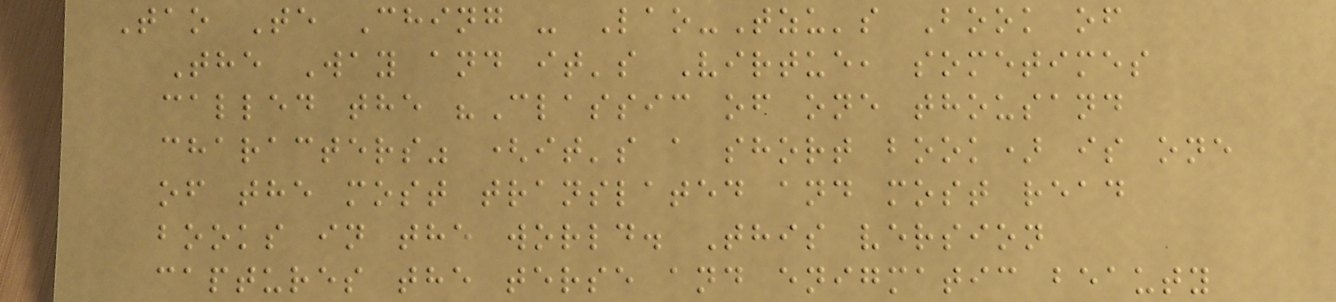Tao Te Ching - Lao-Tzu's Book of
The Way and it's Virtue, sometimes
called the "Classic of one thousand
characters" (it's a short book) is one
of the most translated and most read
books in the world. This version
captures the terse and enigmatic beauty
